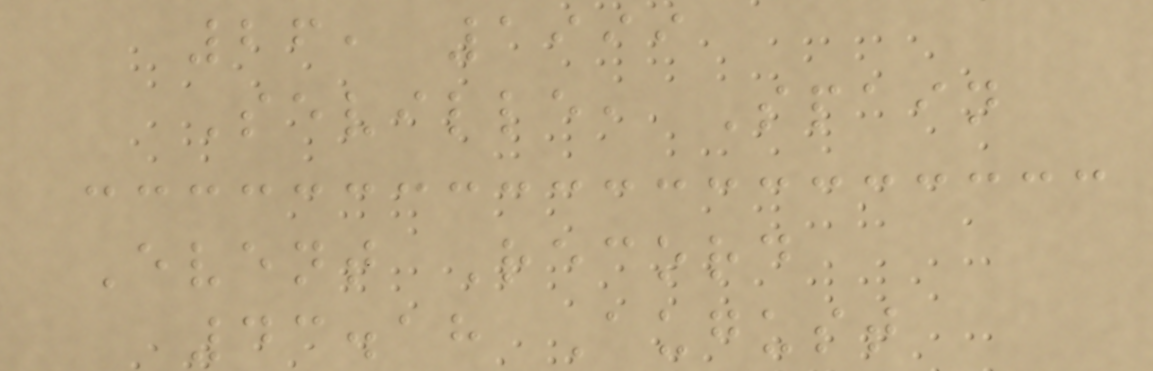26, 1999
Seville, Spain
Event Record
43.18 August
